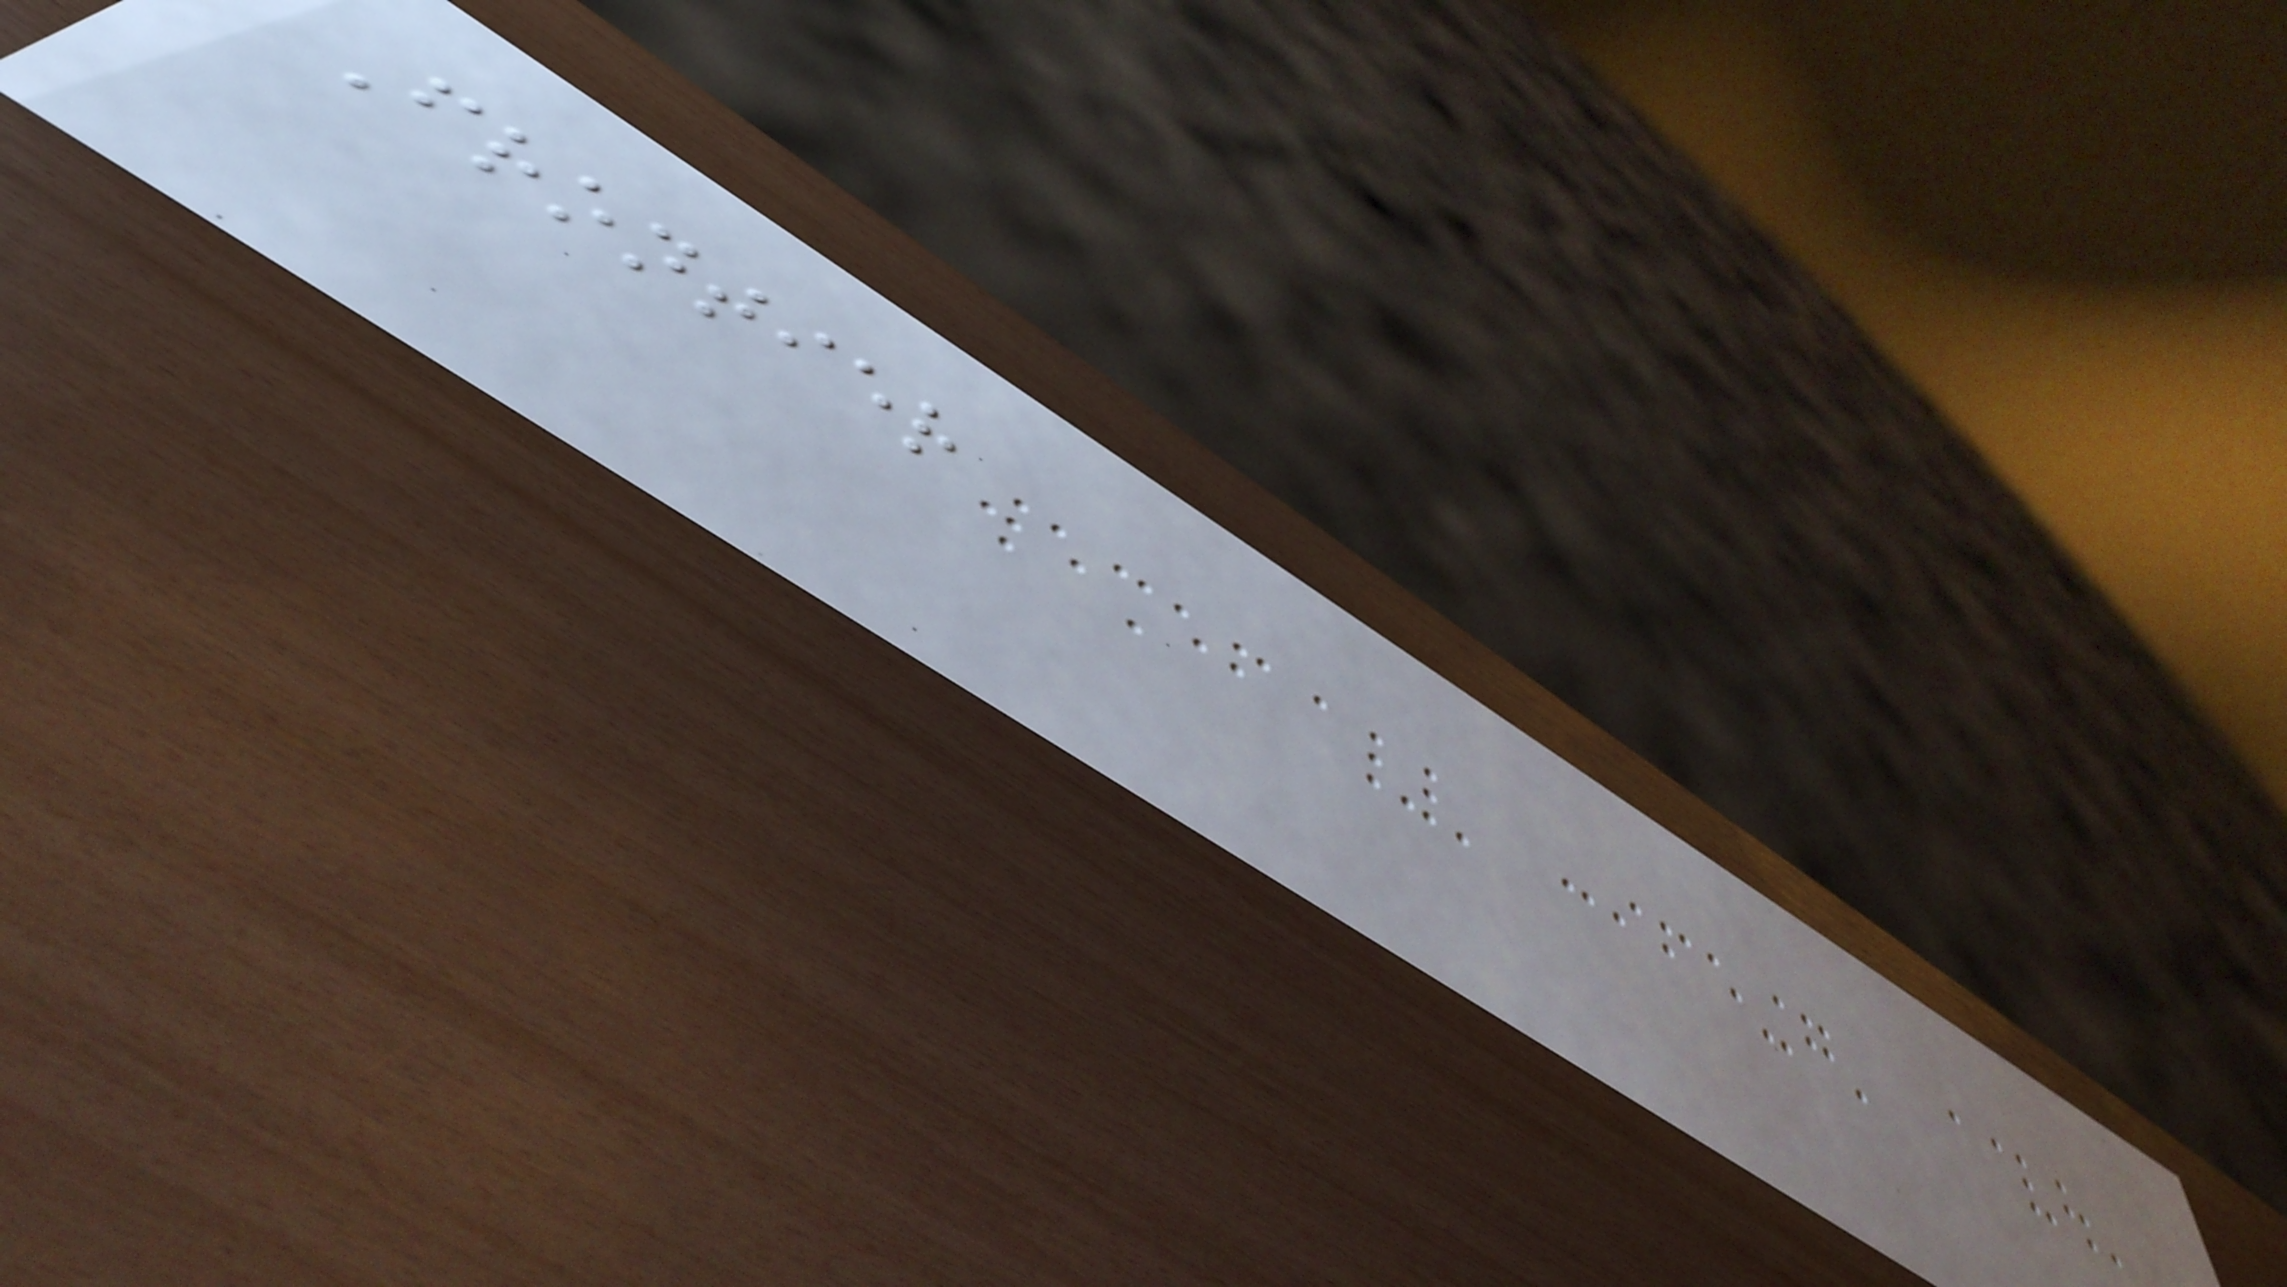Frontier
